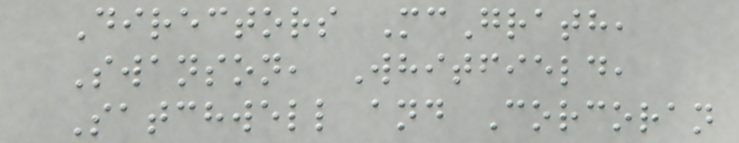Directors McGrath,
Swanson, Whitfield,
Satchwell and Corcoran
